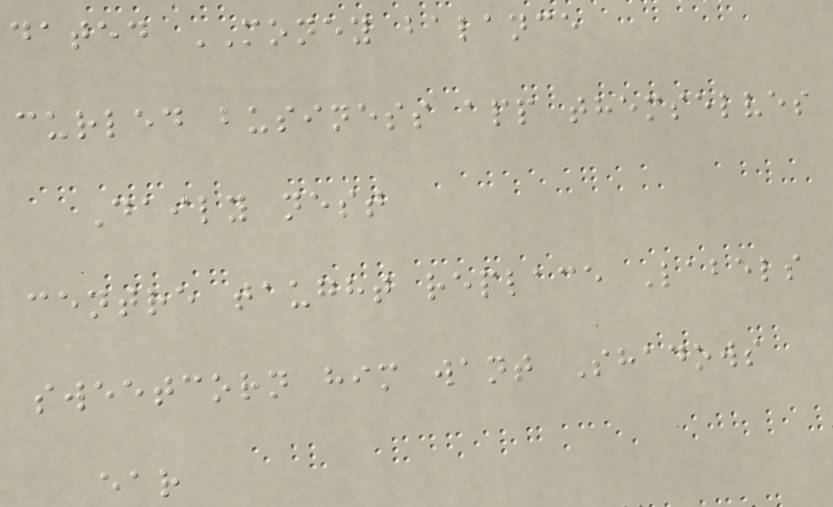dated MONEY balance
curled business app themselves
Daily nest
centre taught replace Labels
sweetcorn him want Shadows
ear
